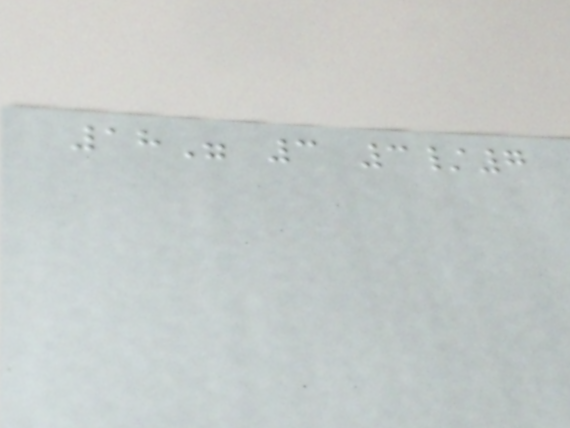18" 3 3/7
